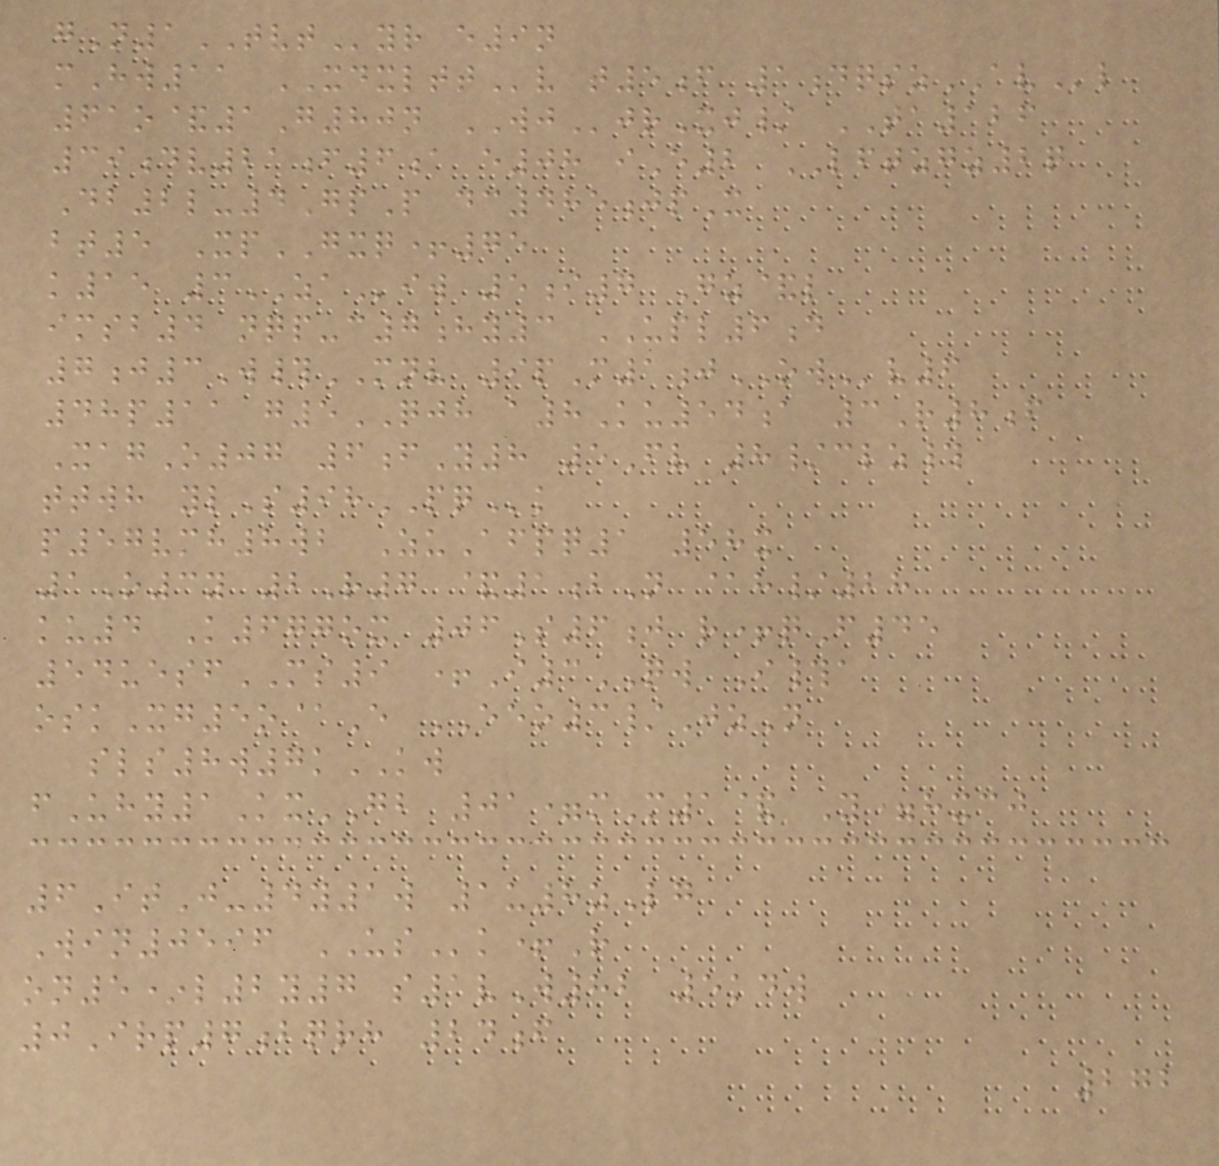gN1TVTyr e9n
mHw11 XDXLTTv t5f 1dqszAVl
61o&1G80n WJjrXj/ TA126
39dv21f6a e08 iE2 LFTZGZ2q
Db2l-4GpP dc485jpX
bt5 XpGXQ+75
k15 3ZAiw 5i7 Gz&l
imsb4 nqp-c7hy3 UPL6d
7j3W#MNV 9pM1jOWv6
48p11 g5QJH a8Ku54a 3R8f
XagO07 6fY8 5Fv 8/clz#
ttwh ylS98PQk
p57vmh8wb ZuAfpq1 58x
1O3y 2R7 &1bN @h/28
ku4 K677ox 06S6j r+qF45
54uesfMS9 +I3QW I#a
oskXg5o@E EEO3/JzN
sls8w7kKW
fUhy1KxGB 01=mM1& Y=hxcj
6ItJ-4y1w 1u8zLg
Win0596 USk+R
on5*l2y7 s1vW82 5kdw
0Irp7bqrh 24f
272
